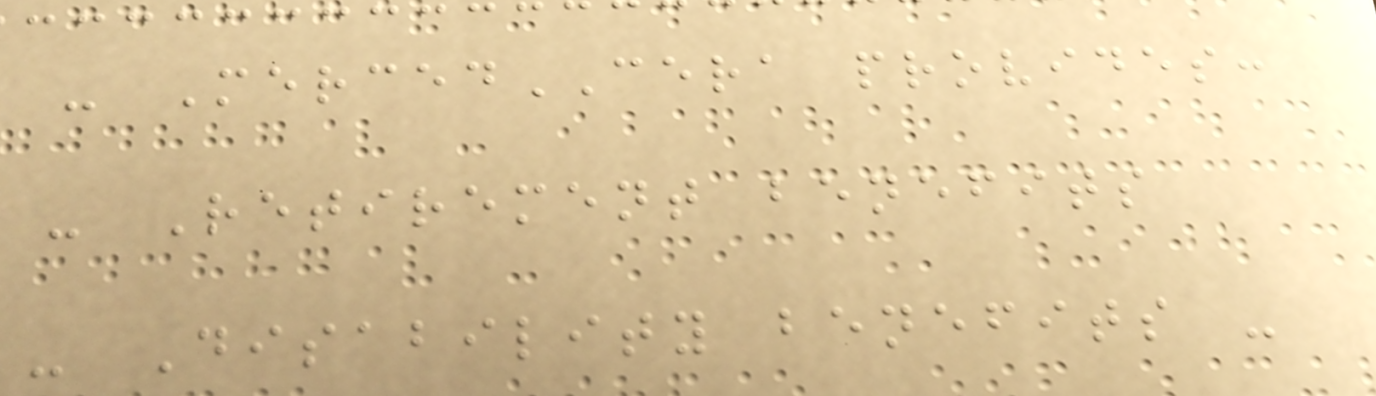- MercedCERA provides:
- Retirement benefits
- Disability benefits -
